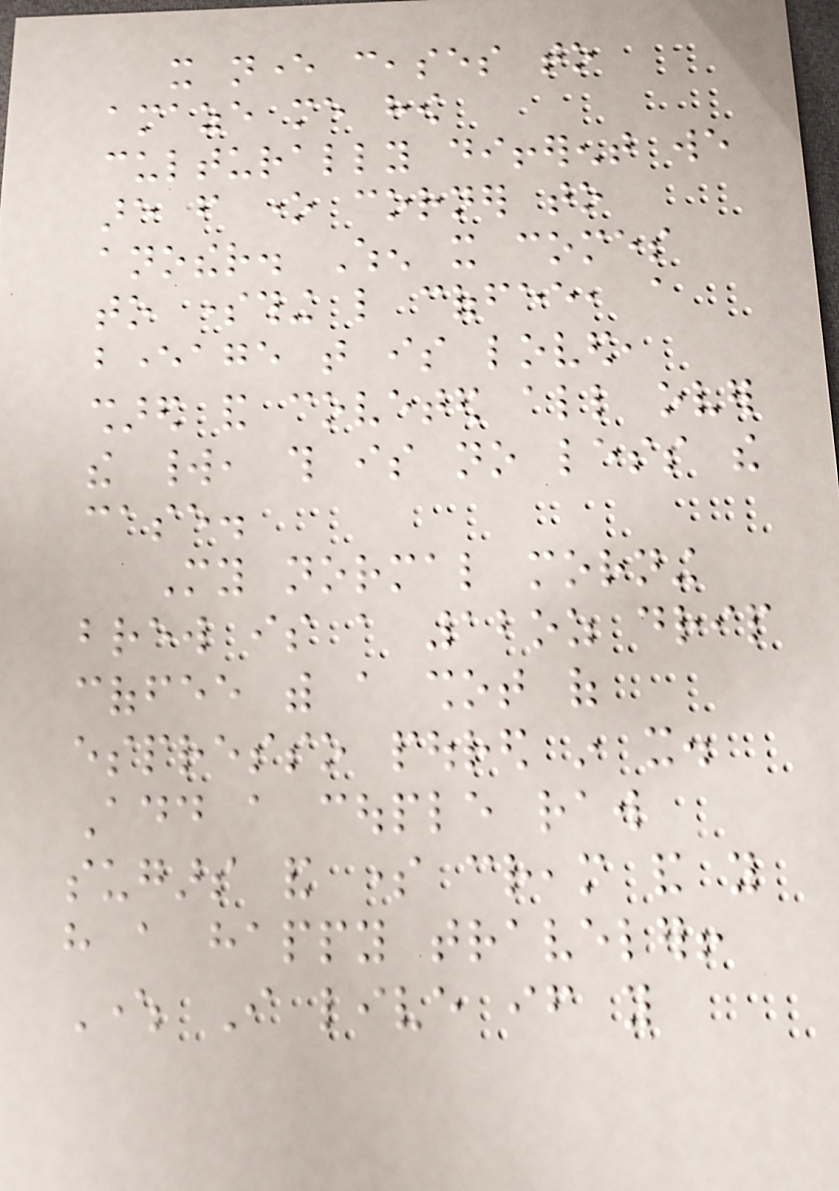it never ceases to
amaze me how
culturally different we
are from one corner to
another. When it comes
to something like coffee, a
beverage that is loved,
shared and coveted all over
the world, this is no less the
case.
My normal morning
brew is a 12oz drip
coffee with a shot of
espresso poured in it.
Add a couple raw
sugars and some cream and you
have a happy traveler!
Where I live if you
